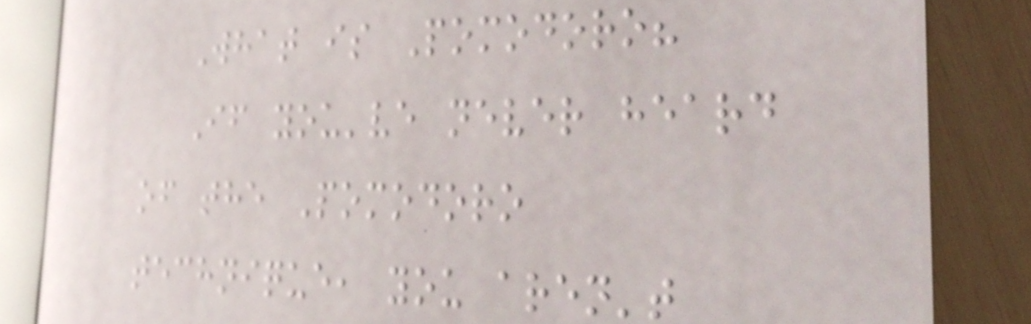What is Pomodoro?
If you've never heard
of the Pomodoro
technique, you aren't
